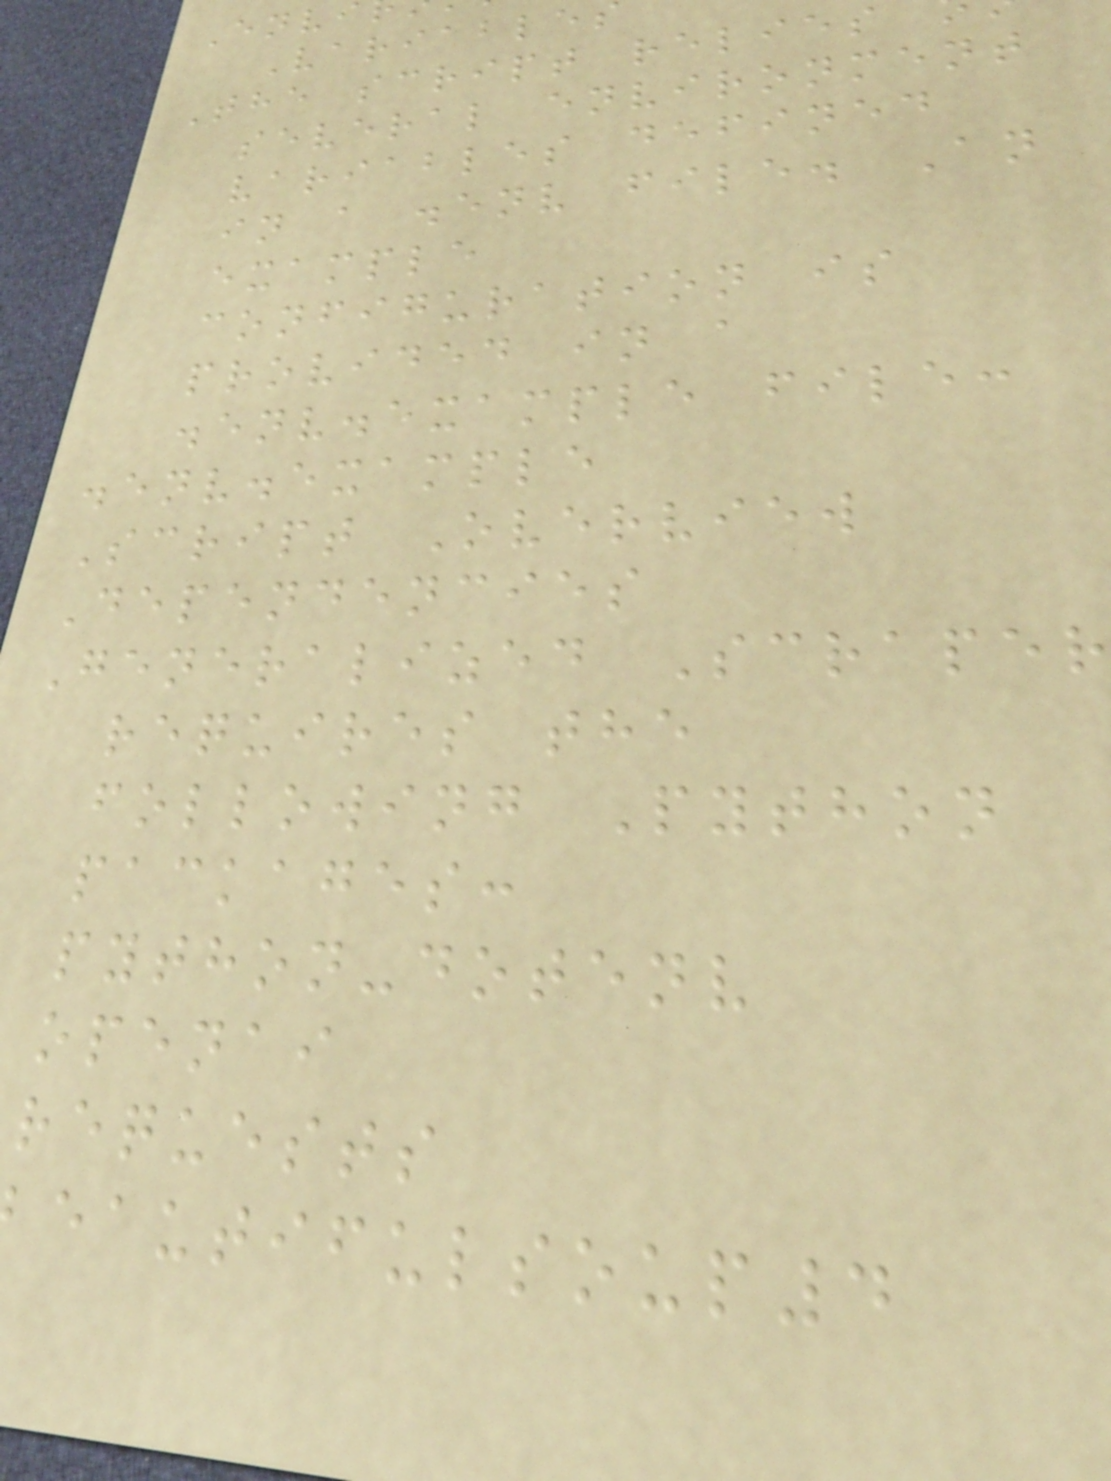Env
Variable
The script relies
several environment
variables defined
in a .env file. An
example
configuration is
provided in a
.env.example file:
.env.example
Script Overview
Dependencies
Generalized Scraper
requires the
following Python
packages:
python-dotenv
openai
requests
eautifulsoup4
